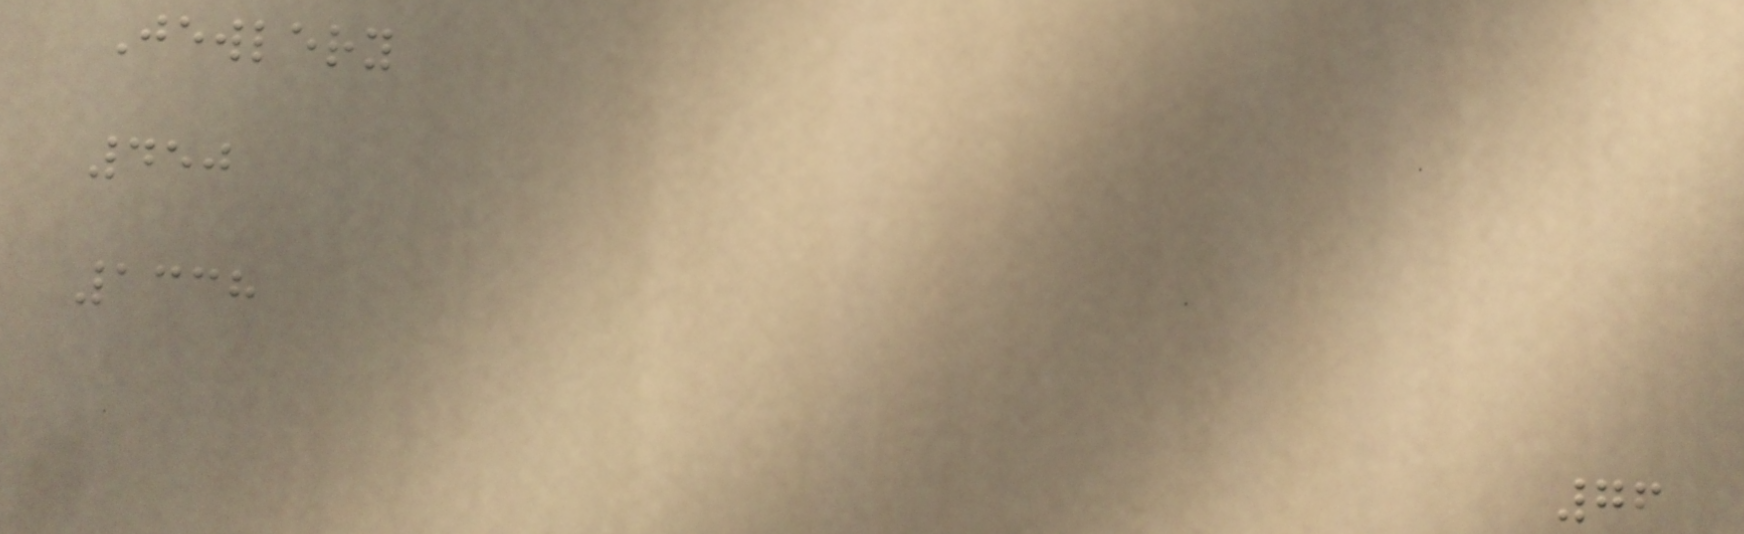Jewlery
450
1338
76
